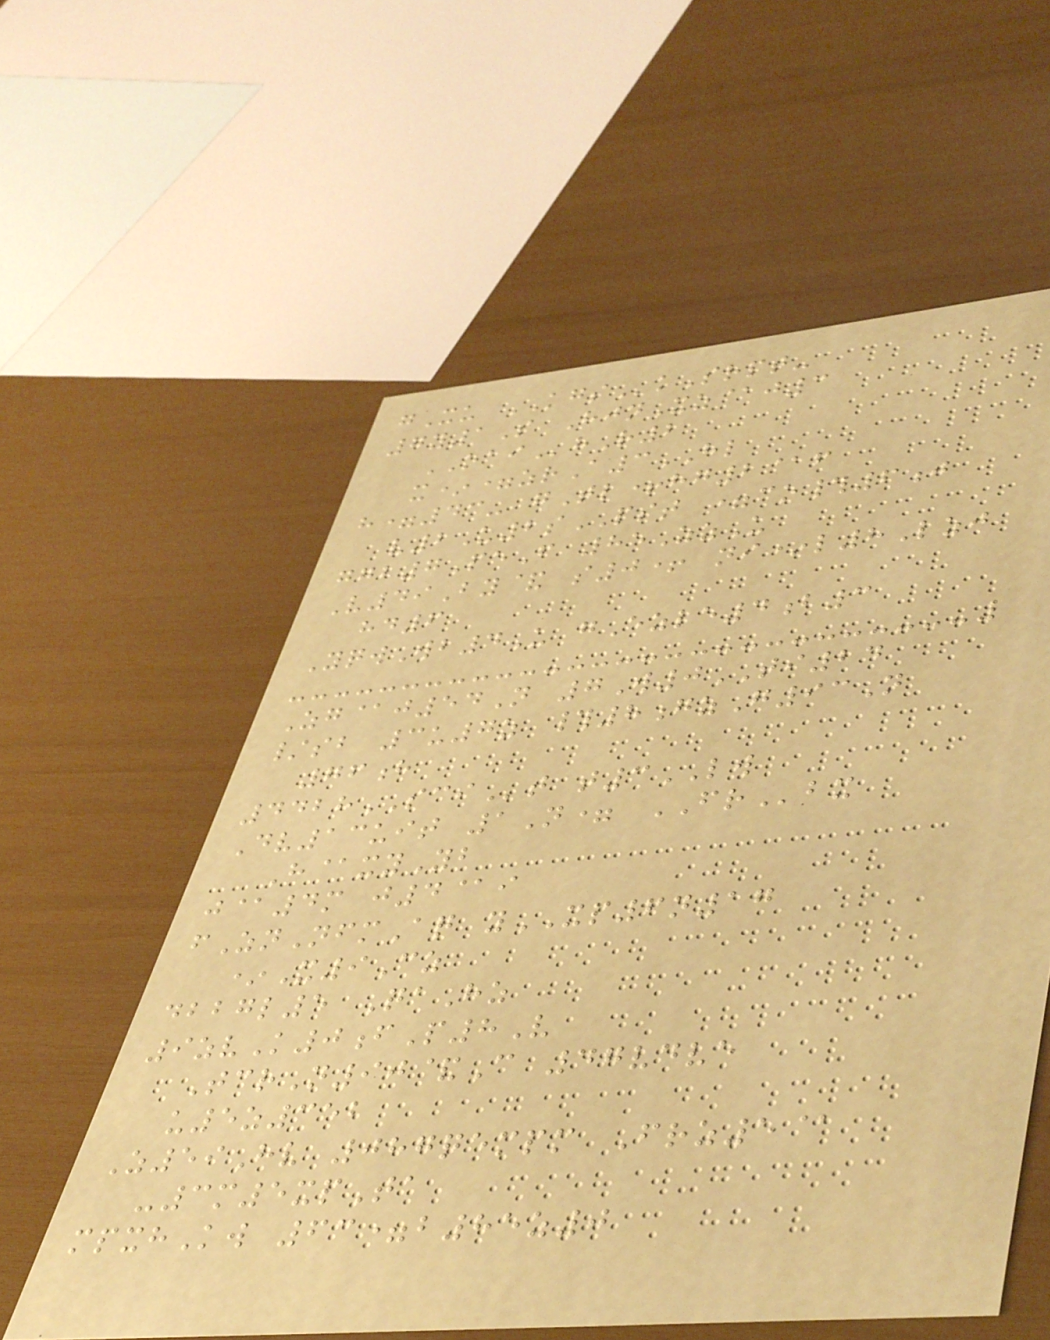gXu KGSkSrpt-
7y1S HjnXz@j3
OAIhR2
x*=zrA3HL
h=43- gTl+hg2@f
v2U2sPST =co#6j
ggb7PeF 85ZzU
V49By& s0+ ni*l8Lzj
hd6
YqwWb4U gEzle4b3
Zg@j54N 7W0TI24
/sb 3u7z #8gzG93N
76h
4428SCIt t3LW
Dv13uit 1N= FRbx
H@xyYb
j@4m j4@i
fZnNfmAq yXP6n17
*X9Cz
dbbgl5 QaHz
9zvK0fP8V
TcrN90&C 47vdve
u5z352
Z59Hv 087qempm Frz5@
-3m5xpTa
mpxhKw 63=b85z0
